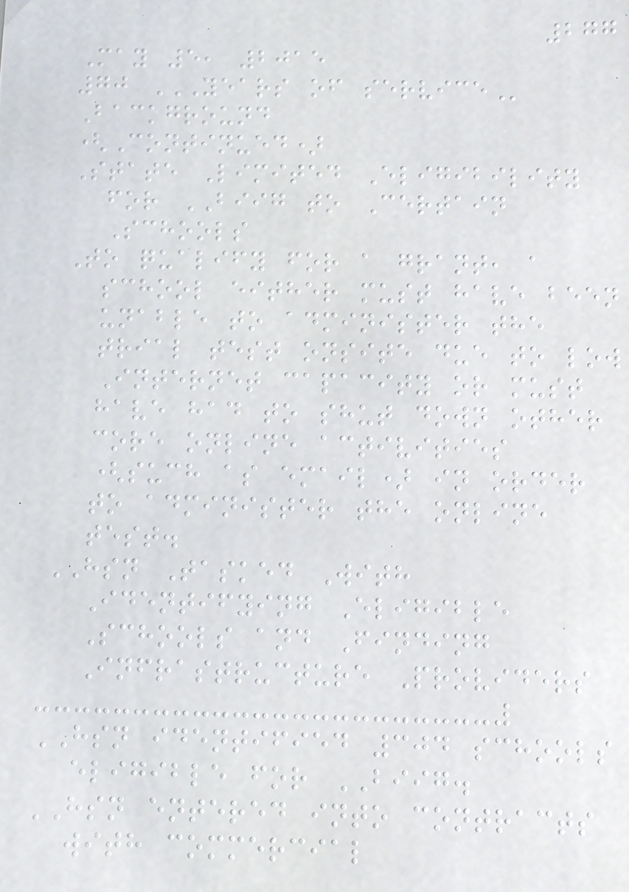277
May 5, 2015
70 YEARS OF SERVICE
Background
(Continued)
State Limited Eligibility
for BIIG to Certain
Schools
To qualify for a grant, a
school either must have been
unable to administer the
trial test onsite due to low
Internet capacity or must
have had to shut down other
core online activities
(such as email) in order
to administer the online
test.
HSN Tasked With
Identifying Eligible
Schools and Finding
Infrastructure Providers
HSN identified 304 schools
eligible for BIIG.
HSN entered into contracts
with commercial
